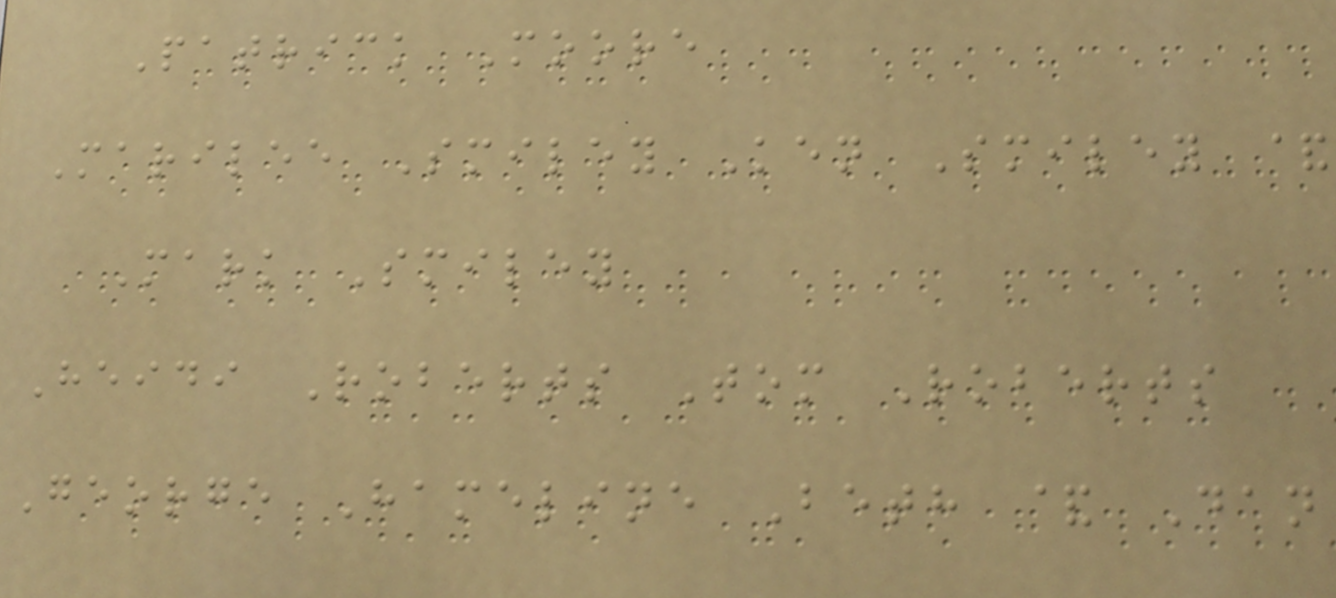Patrick Moore
Marilee Smiley Ken Smiley &
Mark Smiley
Heidi Roberts Tom Roberts
George Hameline Beth & Dan
